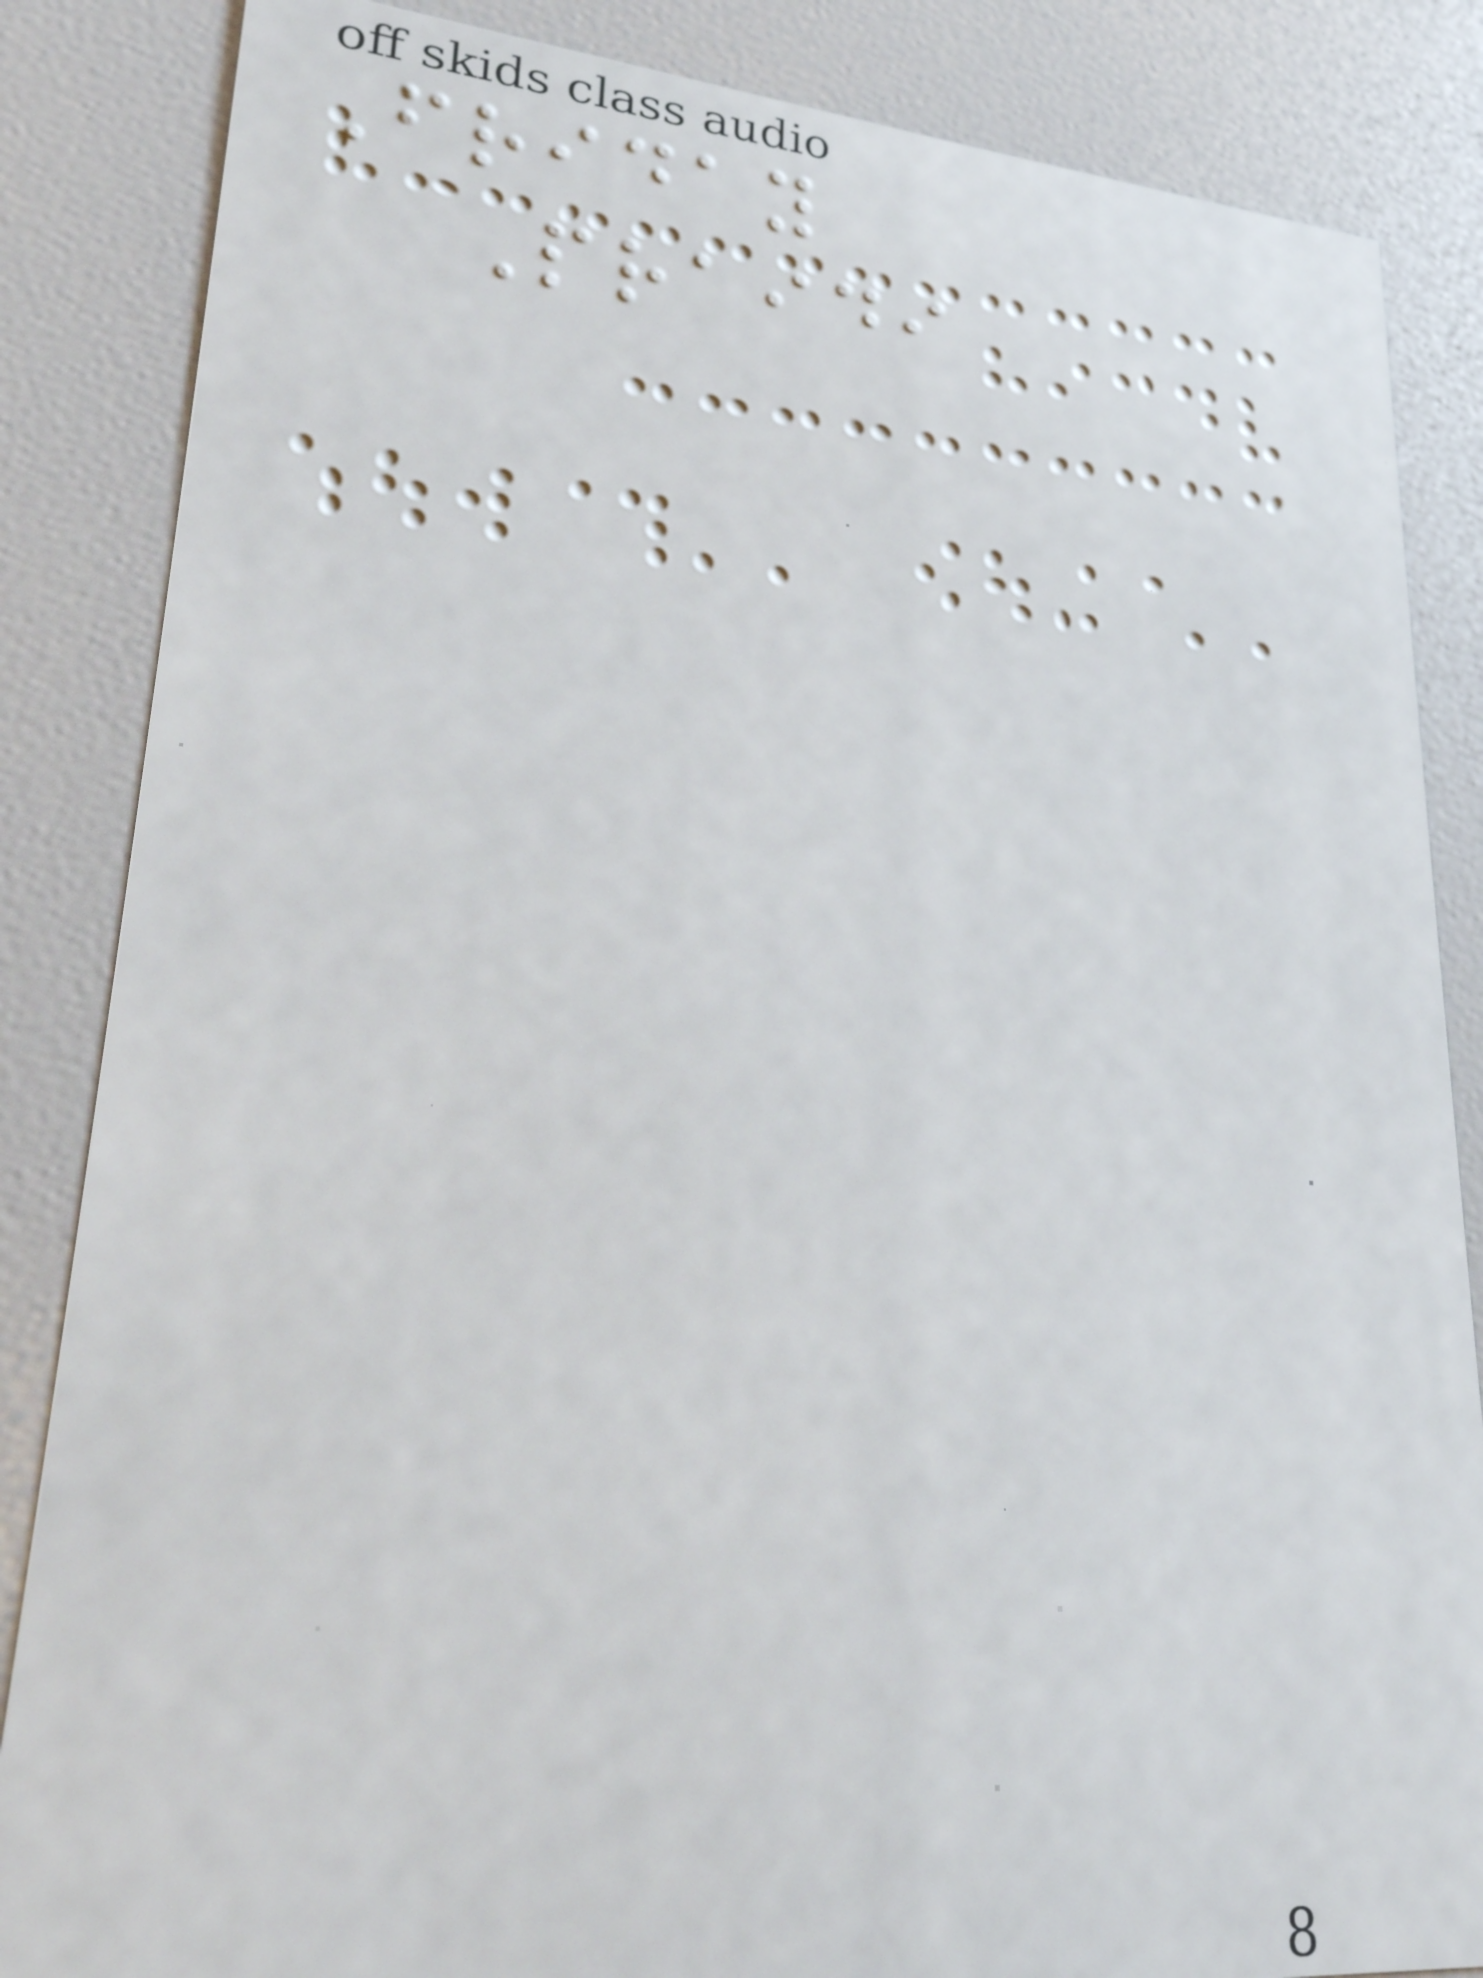Friday
Praidi
